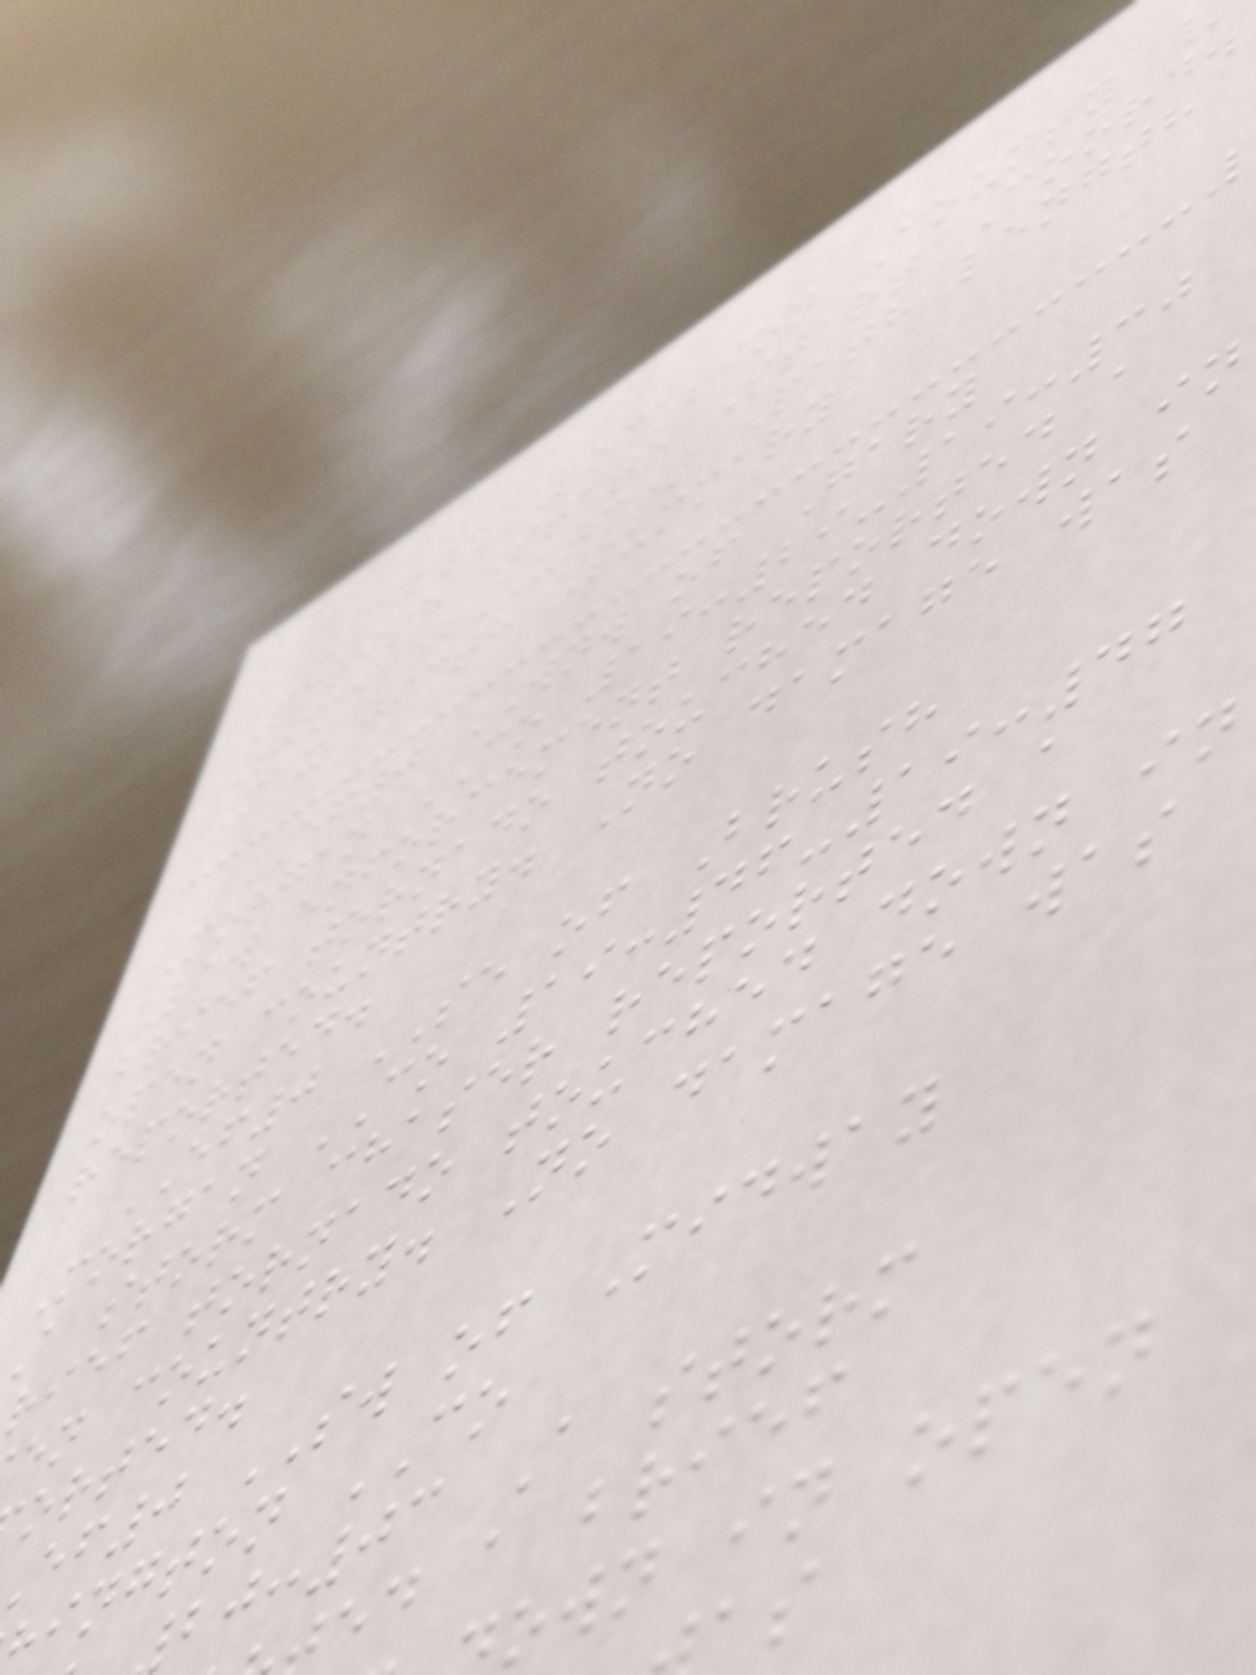EF# Location County
Parish State Start Coord.
Time (UTC) Path length
Max width Summary
EF0 WNW of Gary
Morgan CO 19:29-19:30
Law enforcement reported a
brief tornado touched down in
open country. No damage was
reported.
EF0 SE of Brush
Morgan CO 19:46-19:47
a storm chaser reported a
rief tornado touched down in
en country. No damage was
orted.
ef0 SW of Midway
ington CO
:03 A storm
ed a brief
own in open
